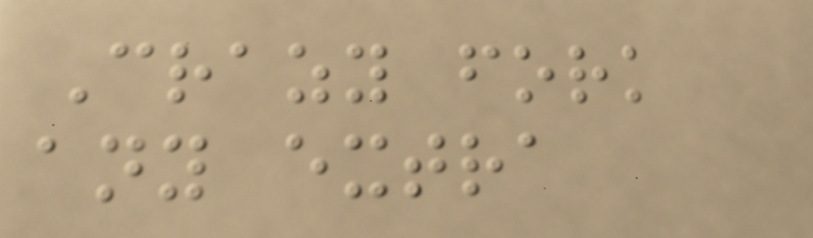Crazy fork
any extra
